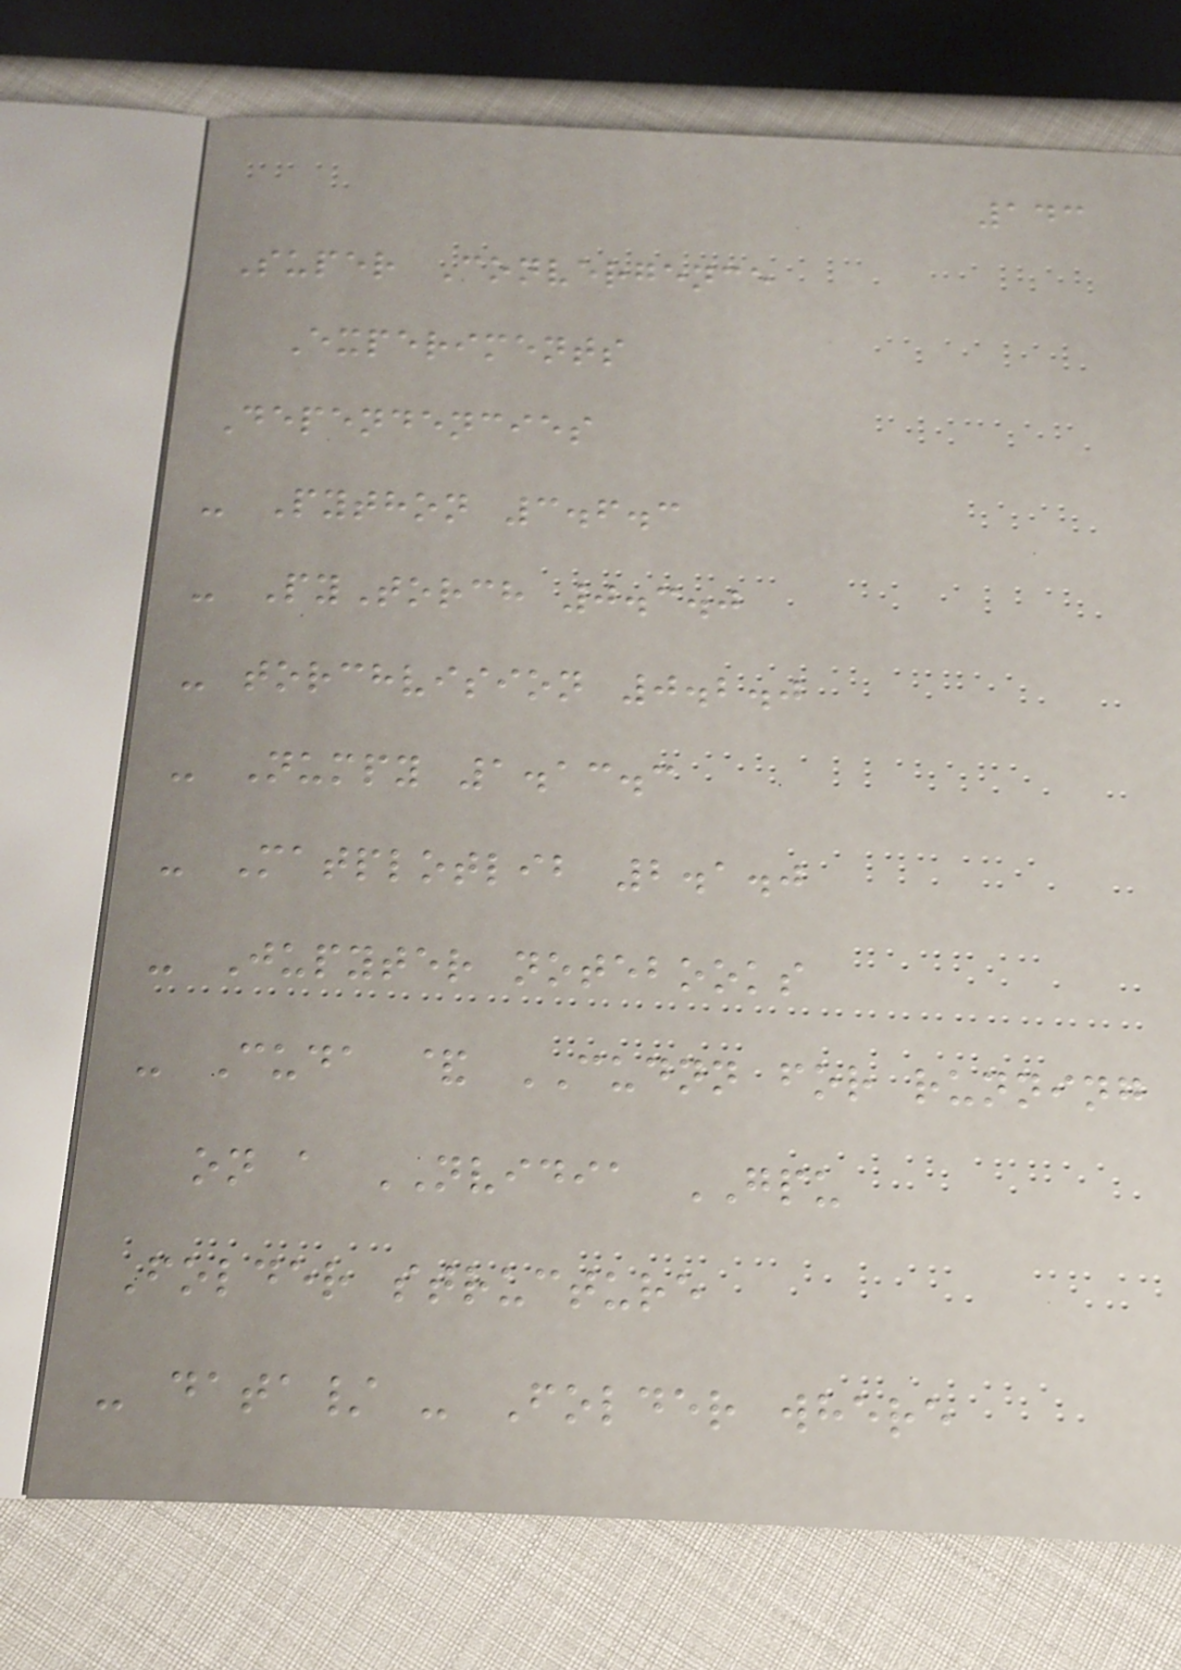143
Super Convergence
Experiments
Dependencies
- Python 3.6.3
- PyTorch 0.3.0
- torchvision 0.2.0
- Numpy 1.13.3
- Matplotlib 2.1.0
- Jupyter notebooks
- Cuda & CUDNN for running
on a NVIDIA GPU
Folder structure
- data/ - Folder where
